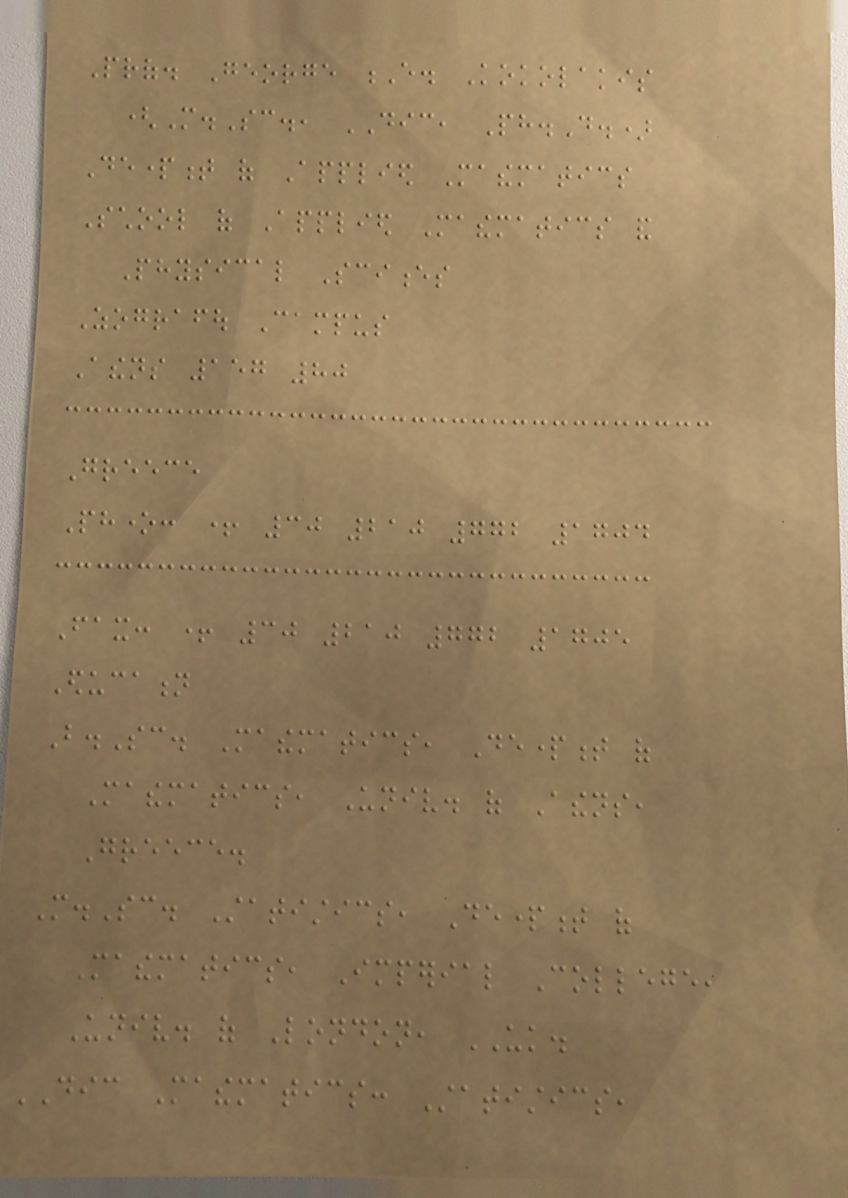Prof. George E. Kokolakis
(M.Sc., DIC, Ph.D.)
Department of Applied Mathematics
School of Applied Mathematics and
Physical Sciences
Zografou Campus
Athens 157 80
Greece
Phone: + 30 210 772 1704
Fax: + 30 210 772 1705
Education
B.Sc. Mathematics, Department of
Mathematics, Univ. of Athens,
Greece.
M.Sc. Statistics, Department of
Mathematics, Imperial College,
Univ. of London, UK.
DIC Mathematics: Statistics,
